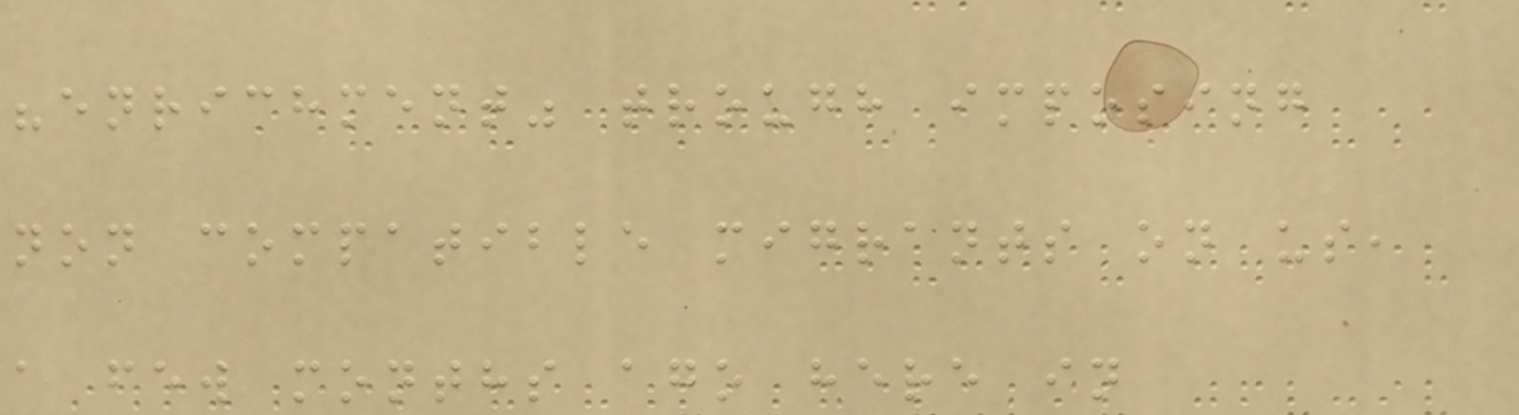"enrichment" trough imposing
non compatible migrants on us,
a few months ago here in
